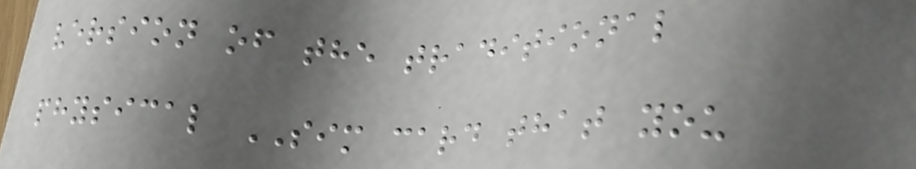version of the traditional
physical SIM card that you
